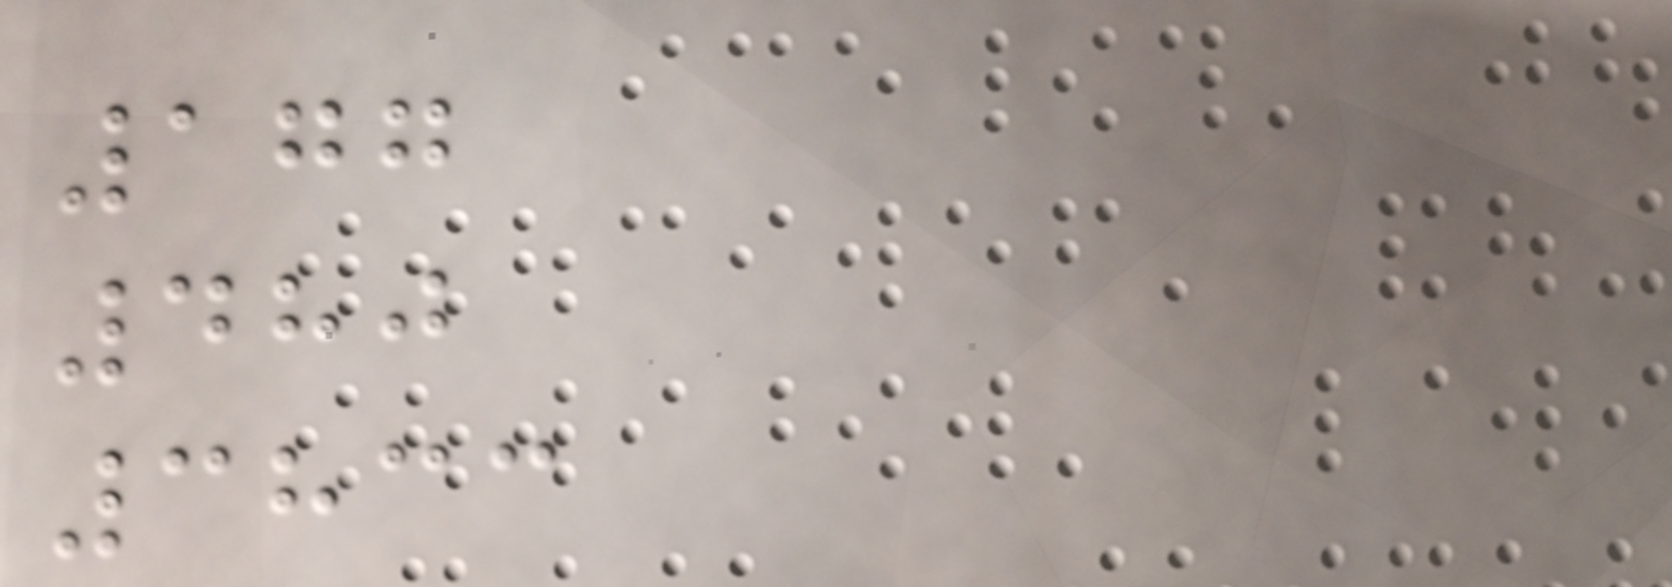177
480
3833
